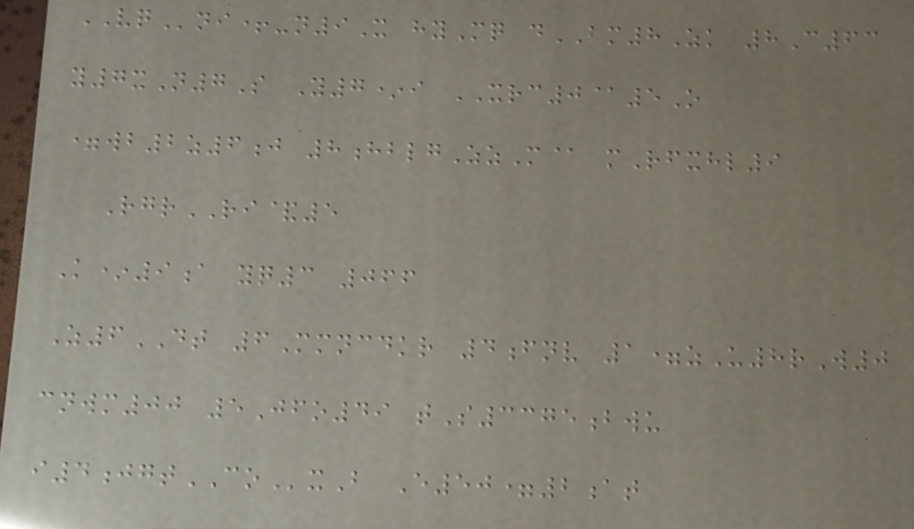VQni+-n9X hyMq dBM8Zk 8C63
y7xN7S Y7*i XRC0@5O
=wb2z6j 8hblgZzM@ mRfxhl9
RgrRI&5
K*9a yq3 066
Z6DT 6Mmncdkr 4fnv 1=zU8rW0
cnwm00 5Jfo49 tS3375bwu
i4jgtCOxB E50=2at
